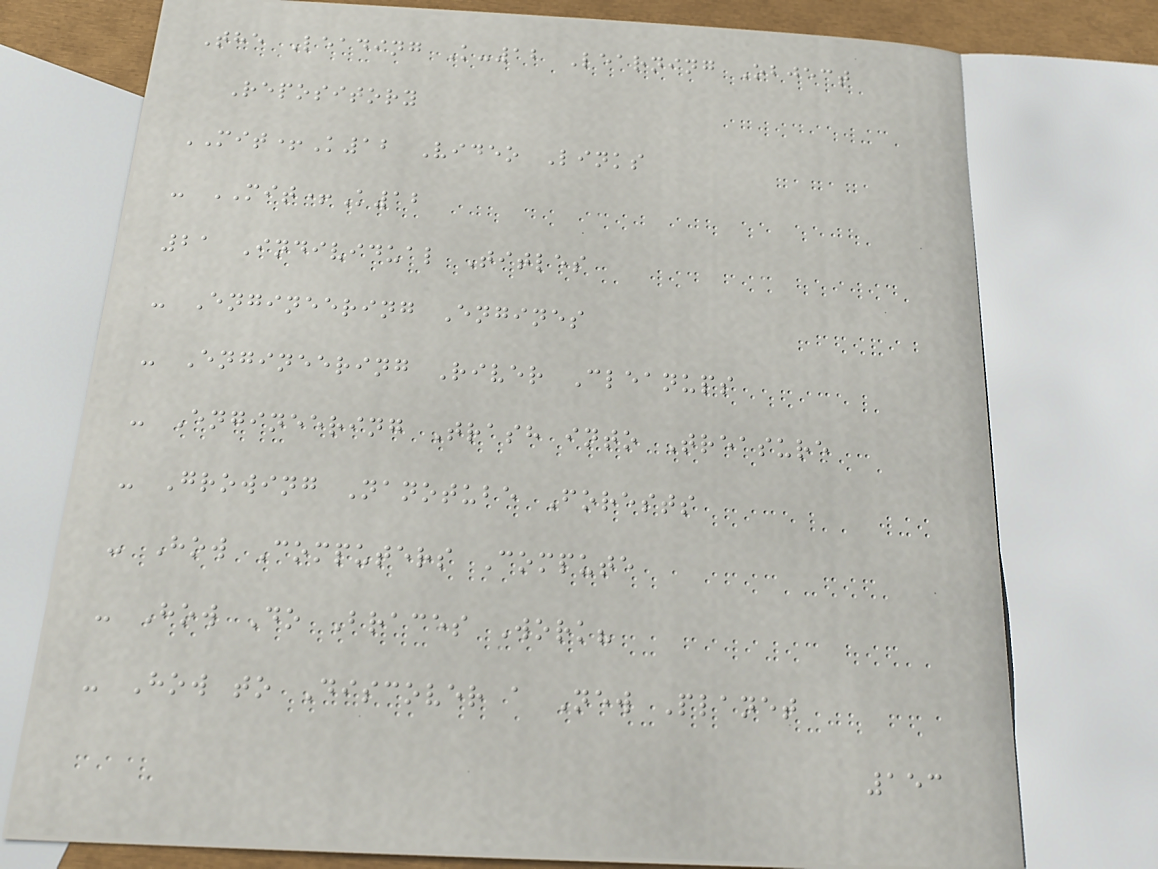The Leading K-12 Learning Object
Repository
MIT+K12 Video Links
- MIT+K12
21 Individual Titles
- Engineering Engines
- Engineering River Cleanups
- Engineering Trash into Treasure
- Growing Nanotube Forests
- How Computers Compute
- How Do Braces Work?
- How to Discover a New Planet
153
